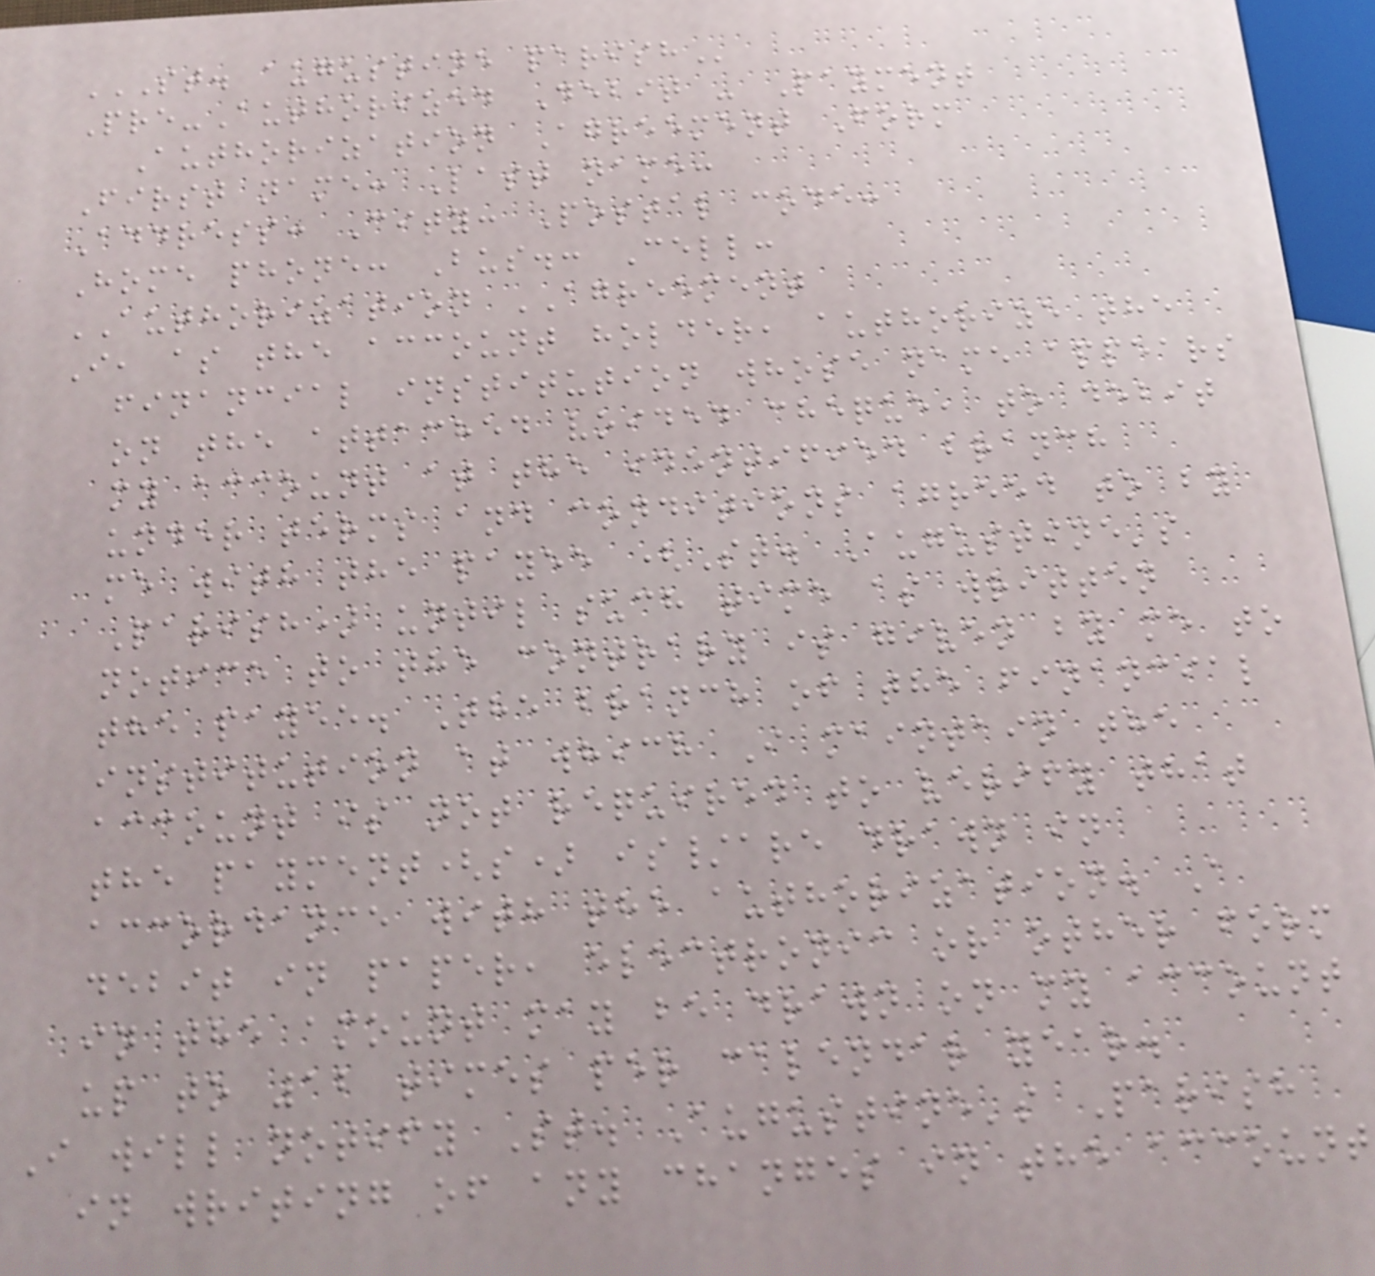ST. AUGUSTINE PARISH
Pre-Authorized Debit - Payment
Authorization Agreement Form
First name: Last name:
Address: City: Postal code:
Home phone: Bus.: Cell:
AUTHORIZATION AGREEMENT
I, as the account holder, authorize the
financial institution whose name appears
on the attached voided cheque, to debit
my account at the identified branch
under terms and conditions agreed to by
me with the payee (St. Augustine's
Parish) until such time as written
notice to the contrary is given by me to
the payee. The branch of the financial
institution at which I maintain the
account is not required to verify that
the payment(s) is/are drawn in
accordance with the authorization. A
debit in paper, electronic or other form
in the amount may be drawn on my account
up to 12 times per calendar year.
I will notify St. Augustine's Parish
in writing of any changes in the account
